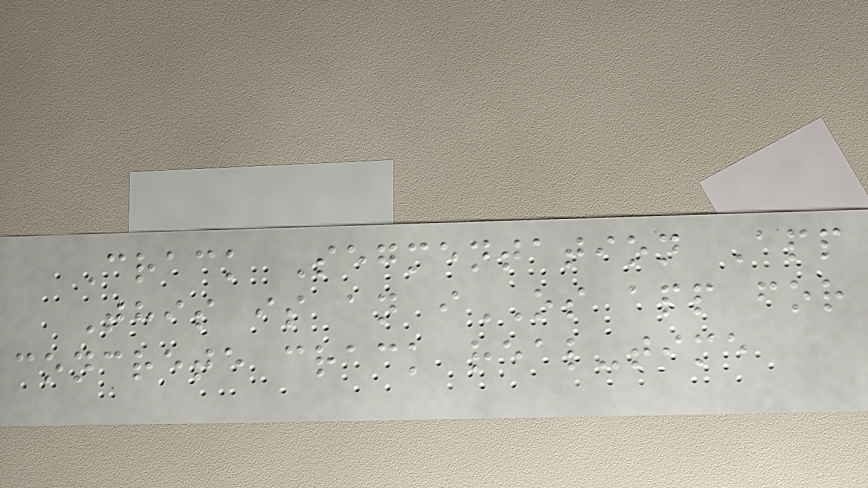Crack Segmentation App
This is an iOS app for
concrete crack real-time
